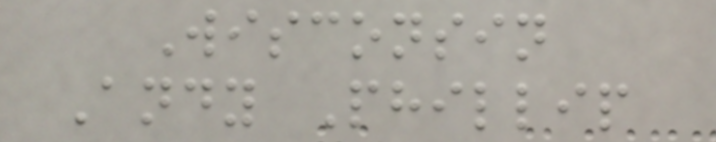Wisconsin
Andy Phillip
